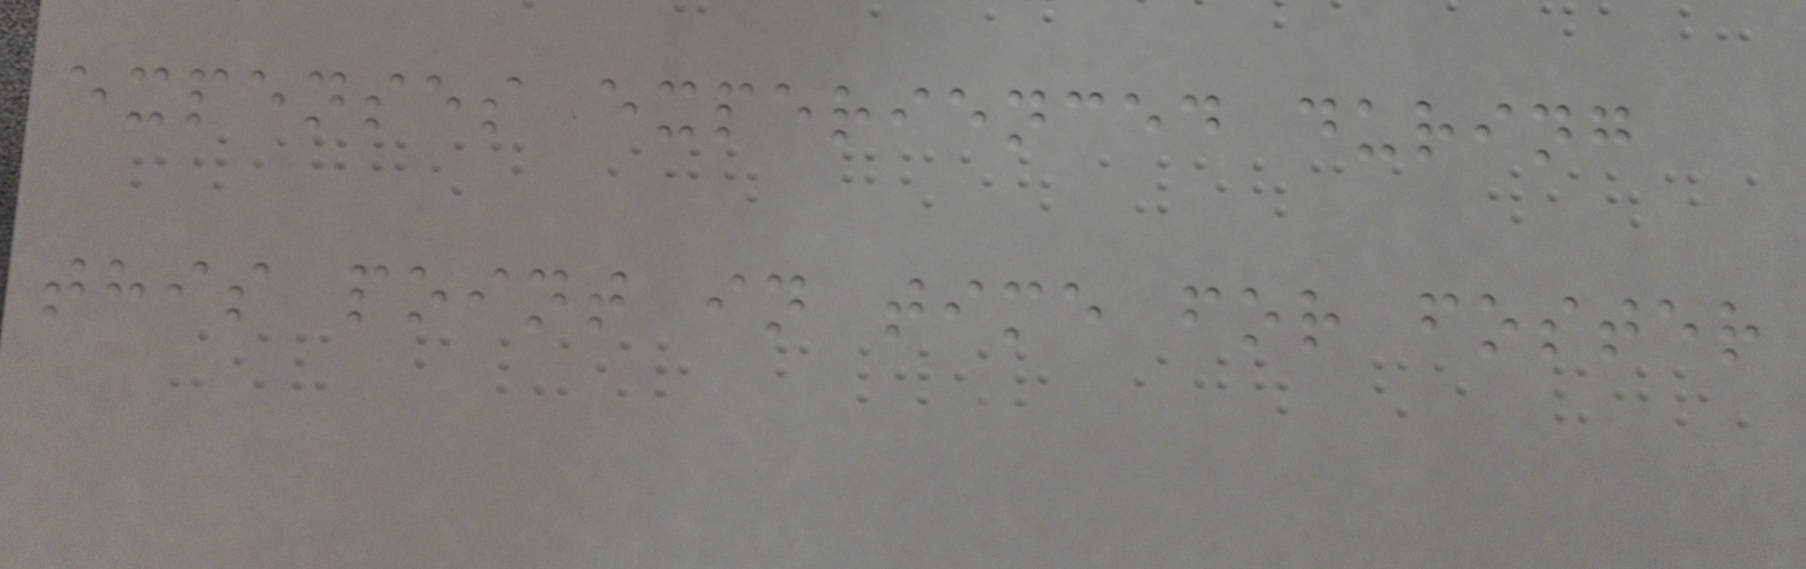expenses experienced during
this point in time for foster
